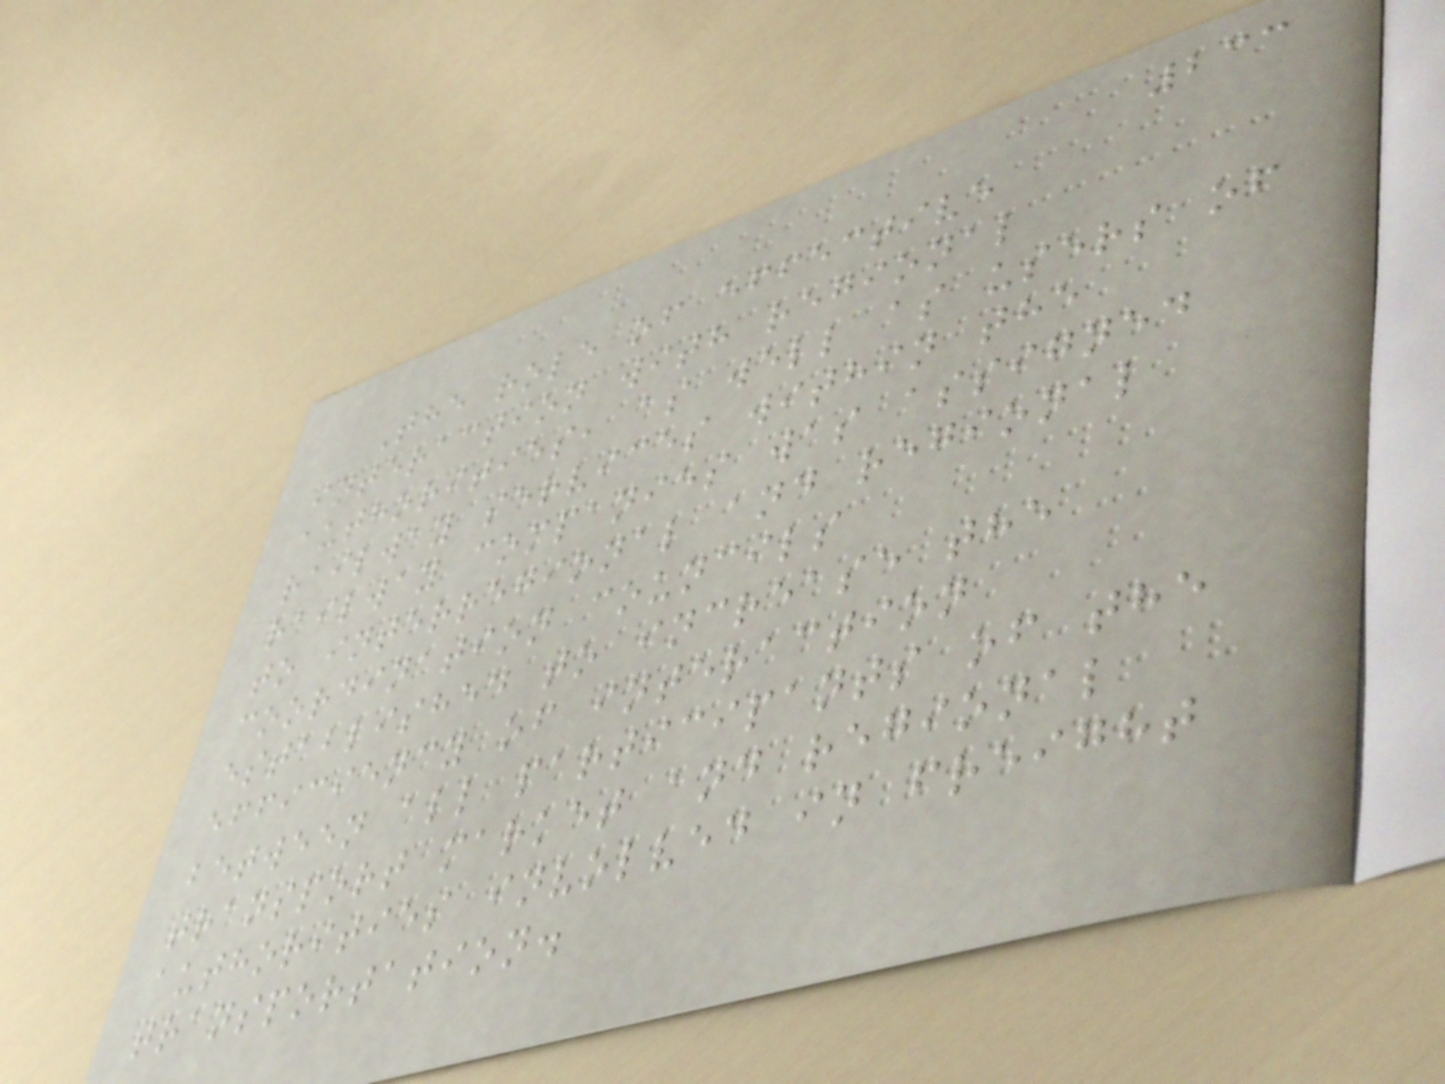233
The role of effective
interaction with regional
authorities, as well as users of
railway services within the
railway companies was assigned
to interregional and regional
coordination councils
established to increase the
efficiency of interaction
between all participants of the
transport market and regional
authorities involved in freight
transportation.
